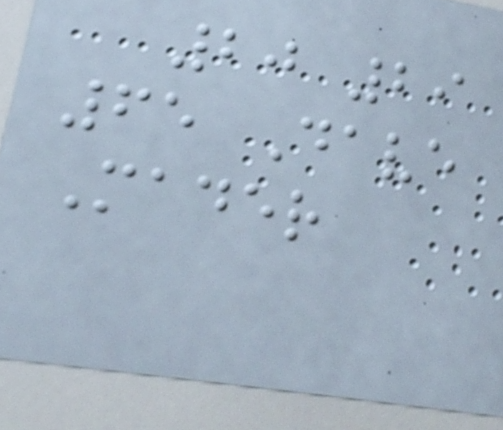20 29
65 Dave
Mader
